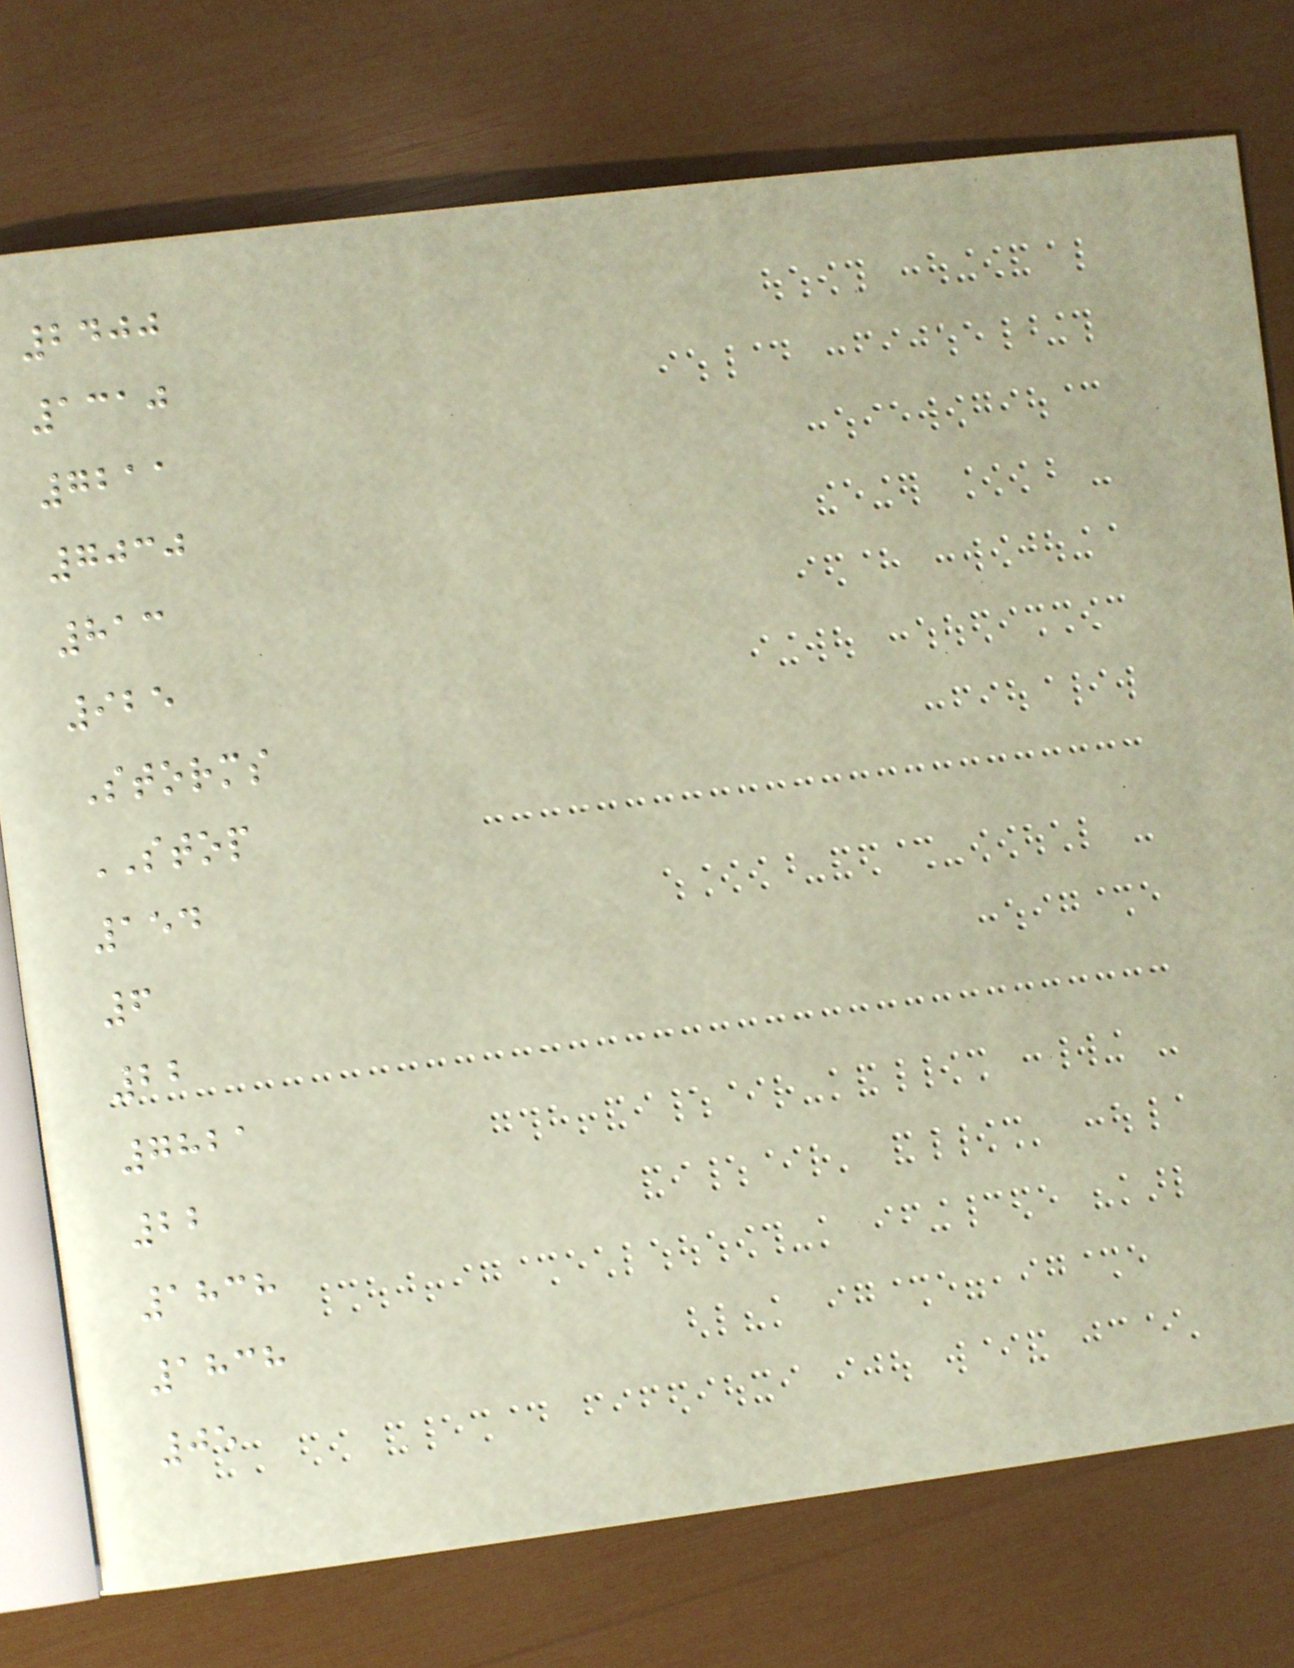2400
1310
7211
7030
813
925
Storms
STOP
154
6
22
7821
22
1838
1838
05
